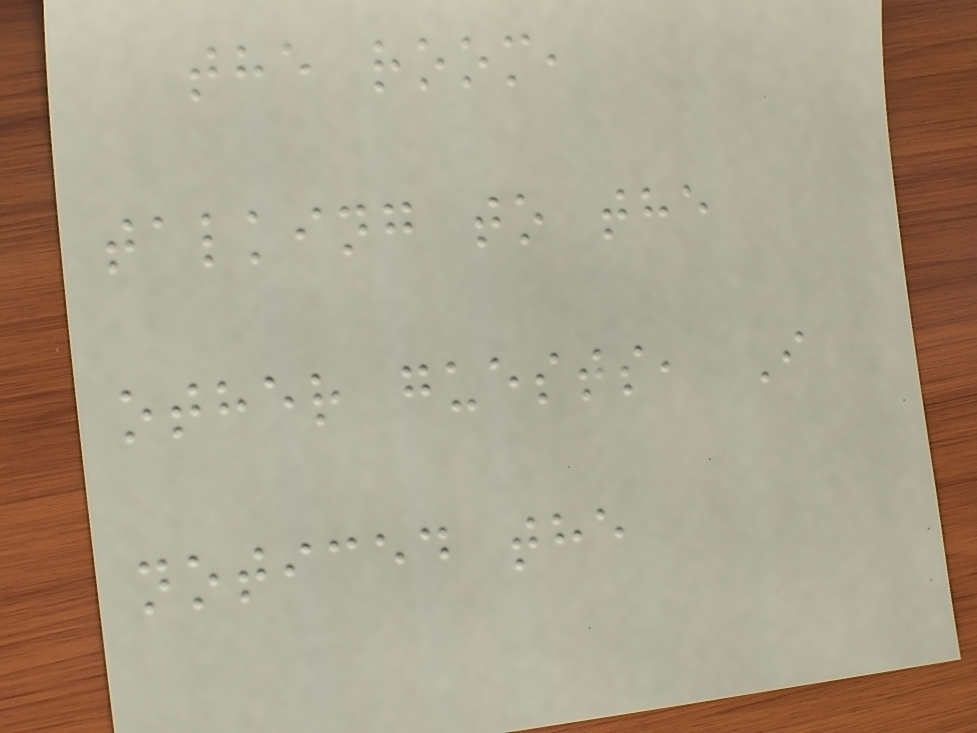the room,
talking to the
other guests, I
noticed the
